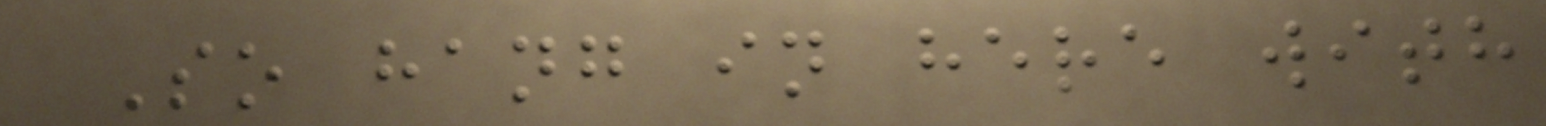So hang in here with
